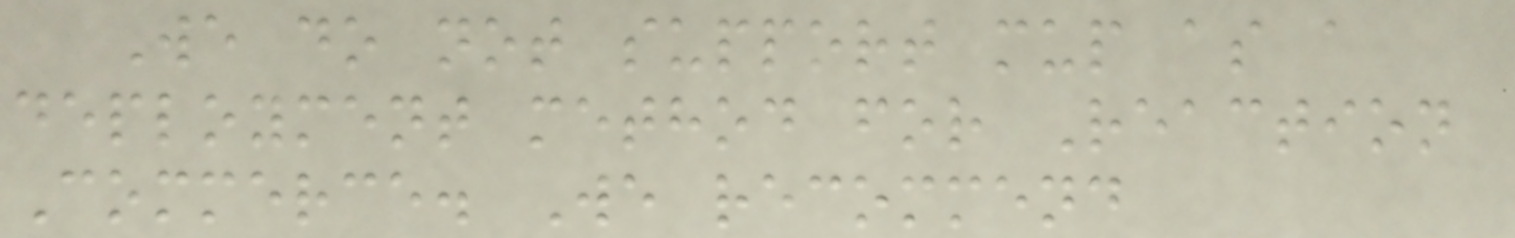We do not support mup as a
deployment method for Reaction
Commerce. We recommend
